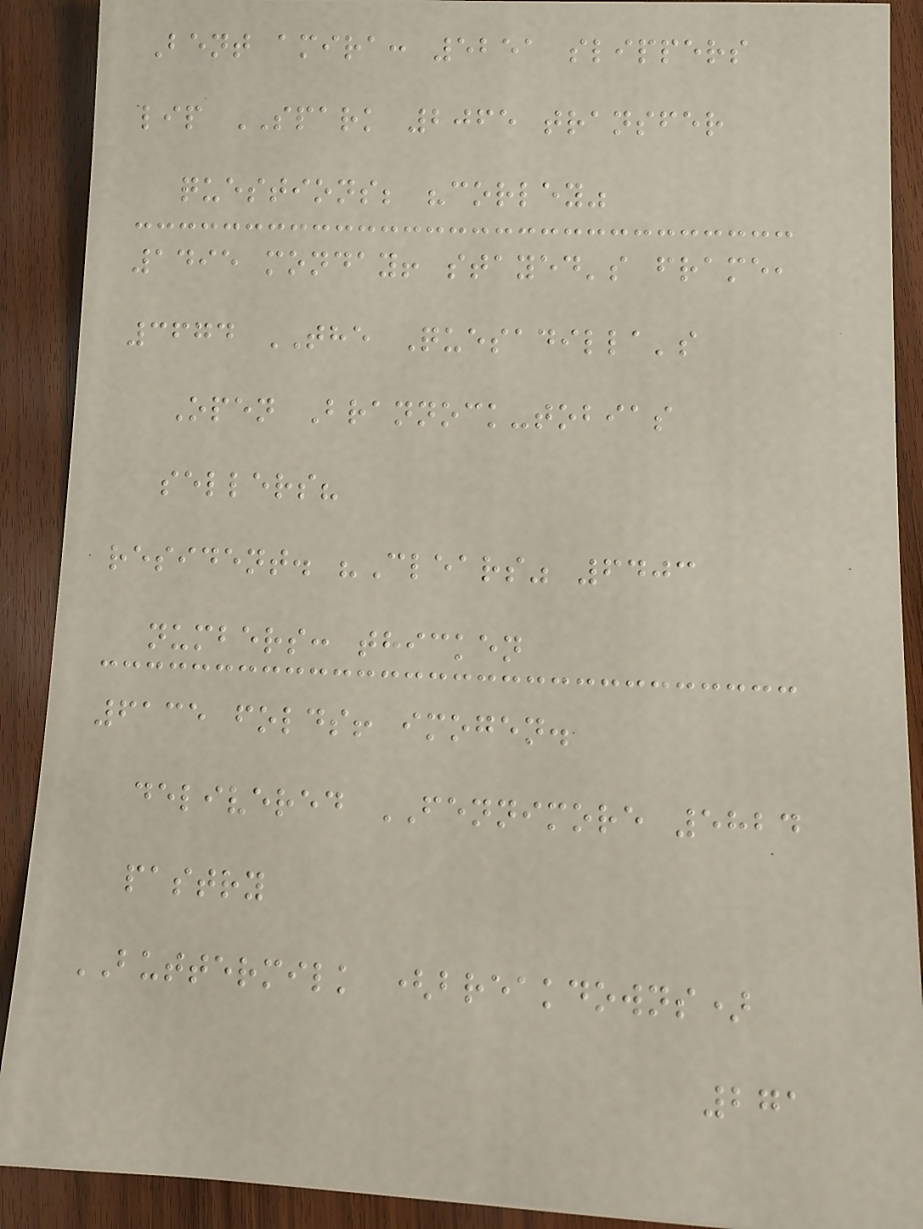Bent amira: 5251 slippers
lip SPARK 2065 transfer
questions; "corley"
1495 monday! stayed's frame,
3674 THE Quesadilla's
Open Brannock-tobias
sellers?
resident. "Clears" 6403
numbers: thicken
6135 folds! imogen.
delivered FENNIMORE 5824
pastry
BUTTERMILK (breakdowns)
271
